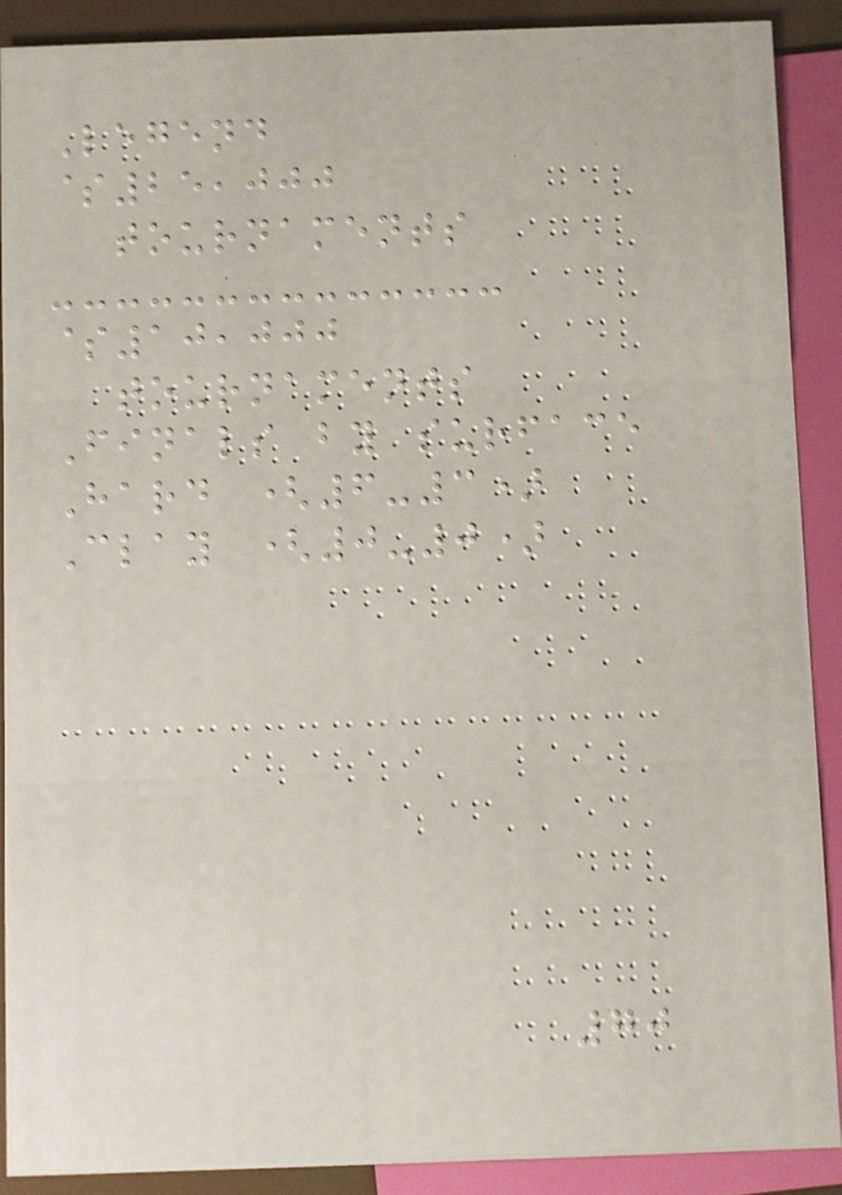Legend
$25,000
tournaments
$10,000
tournaments
Finals by surface
Hard (6-3)
Clay (0-0)
70
